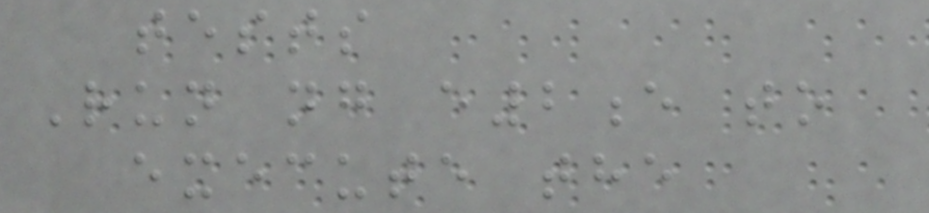tests
Run ng e2e to
execute the
